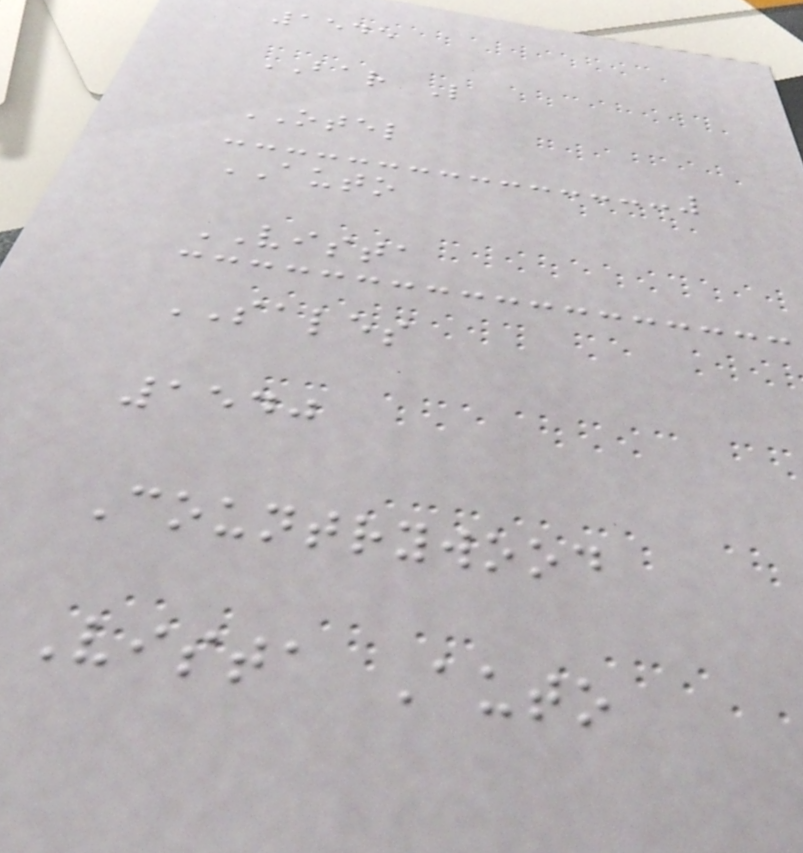1545
BAR L
OTEL
AUTO
VISTA
SALES
1540
Countrywood
Vista Auto
